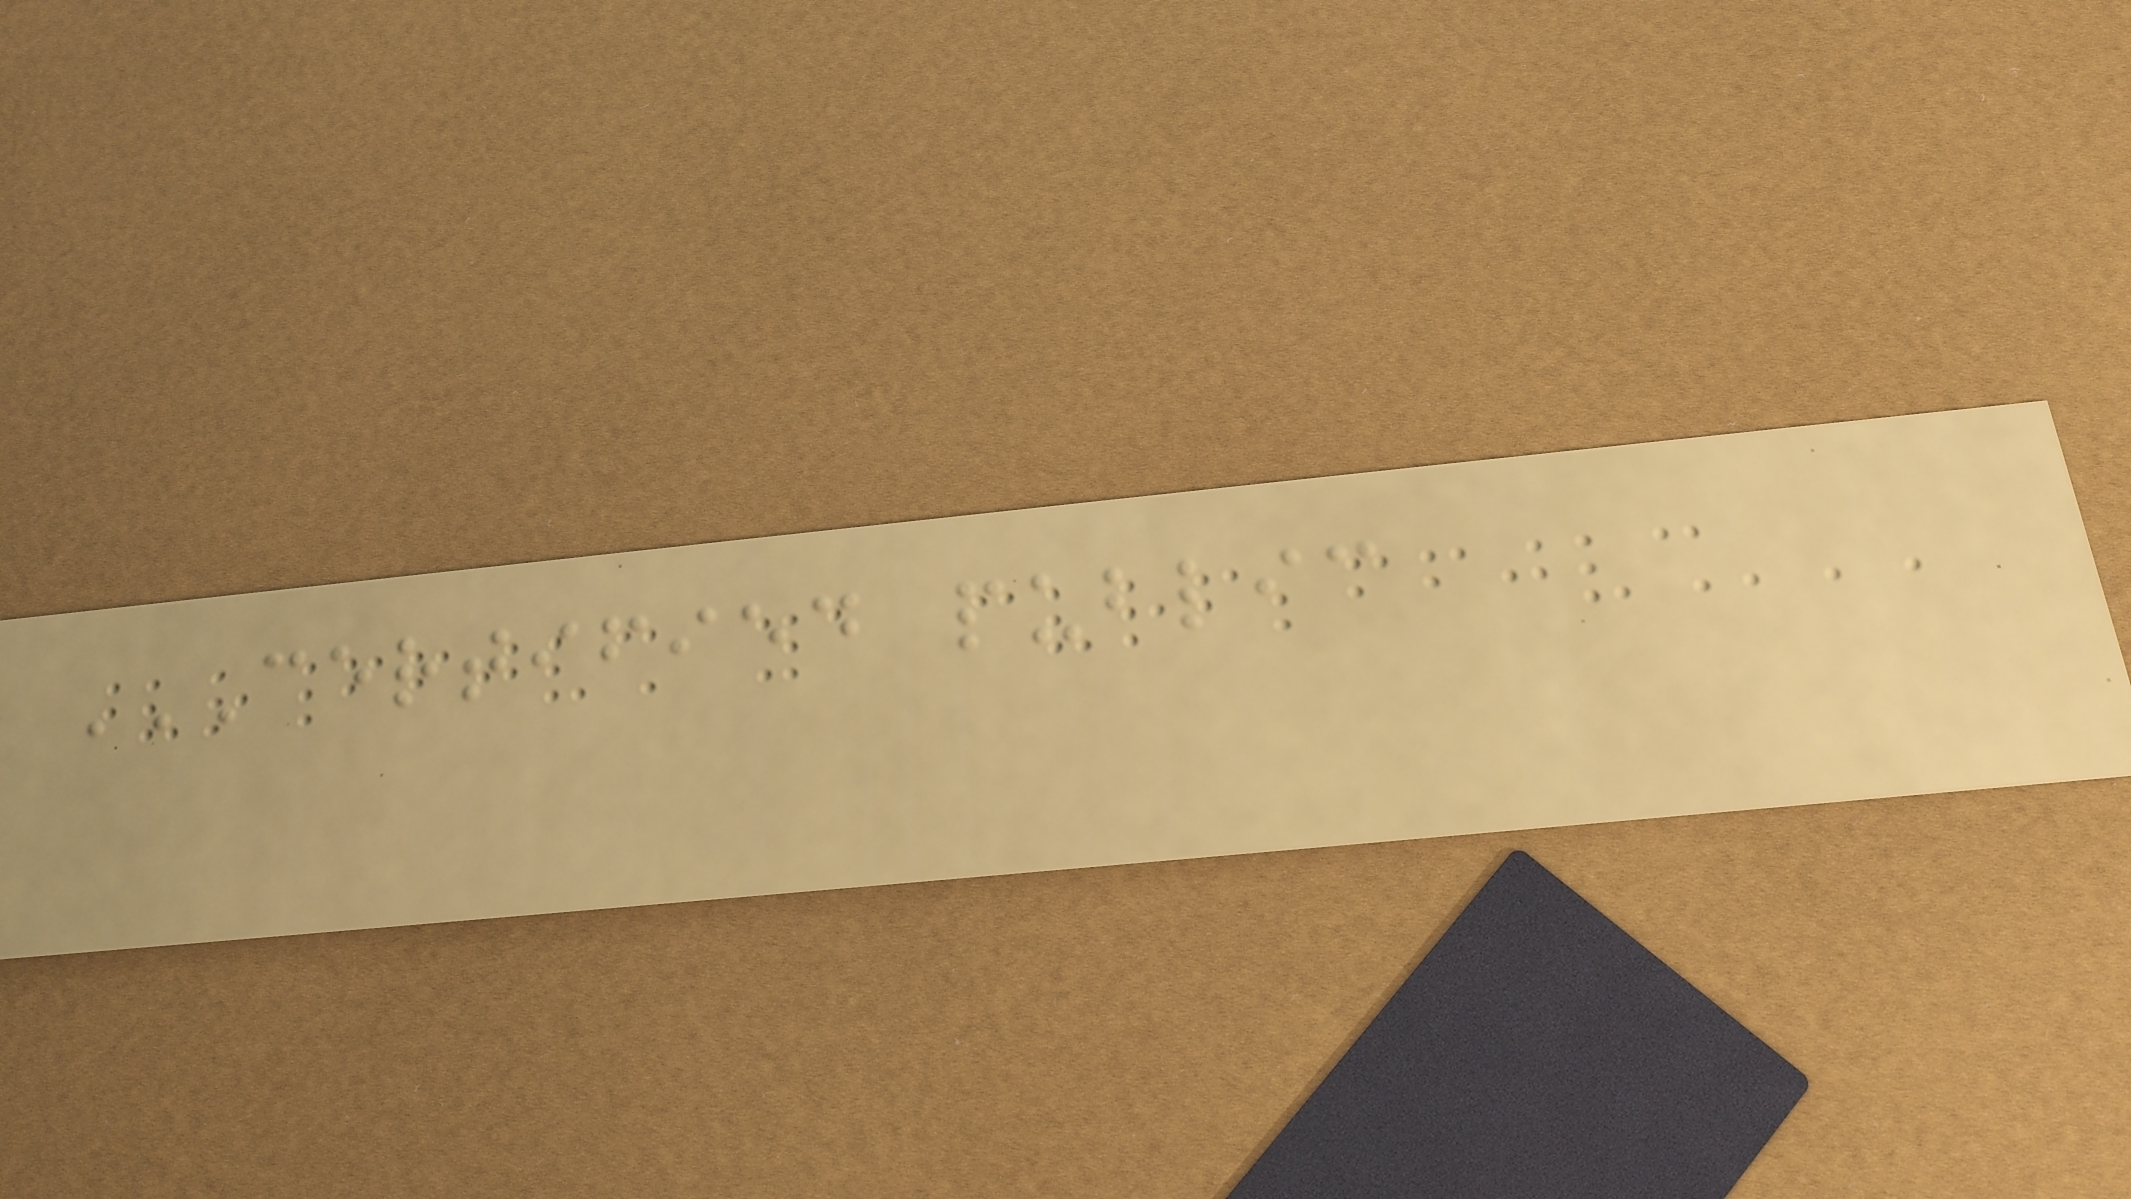CERTIFIED PUBLIC
